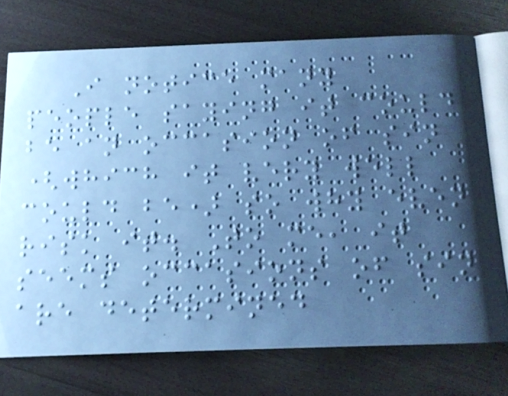I notice many
people saying it could
be an occasion of sin
(which it very well
could be) so why even
risk it. To me, it
seems occasions of sin
are determined
